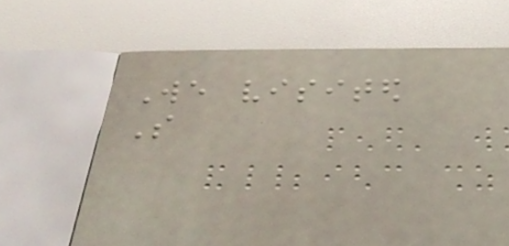We visited
So
